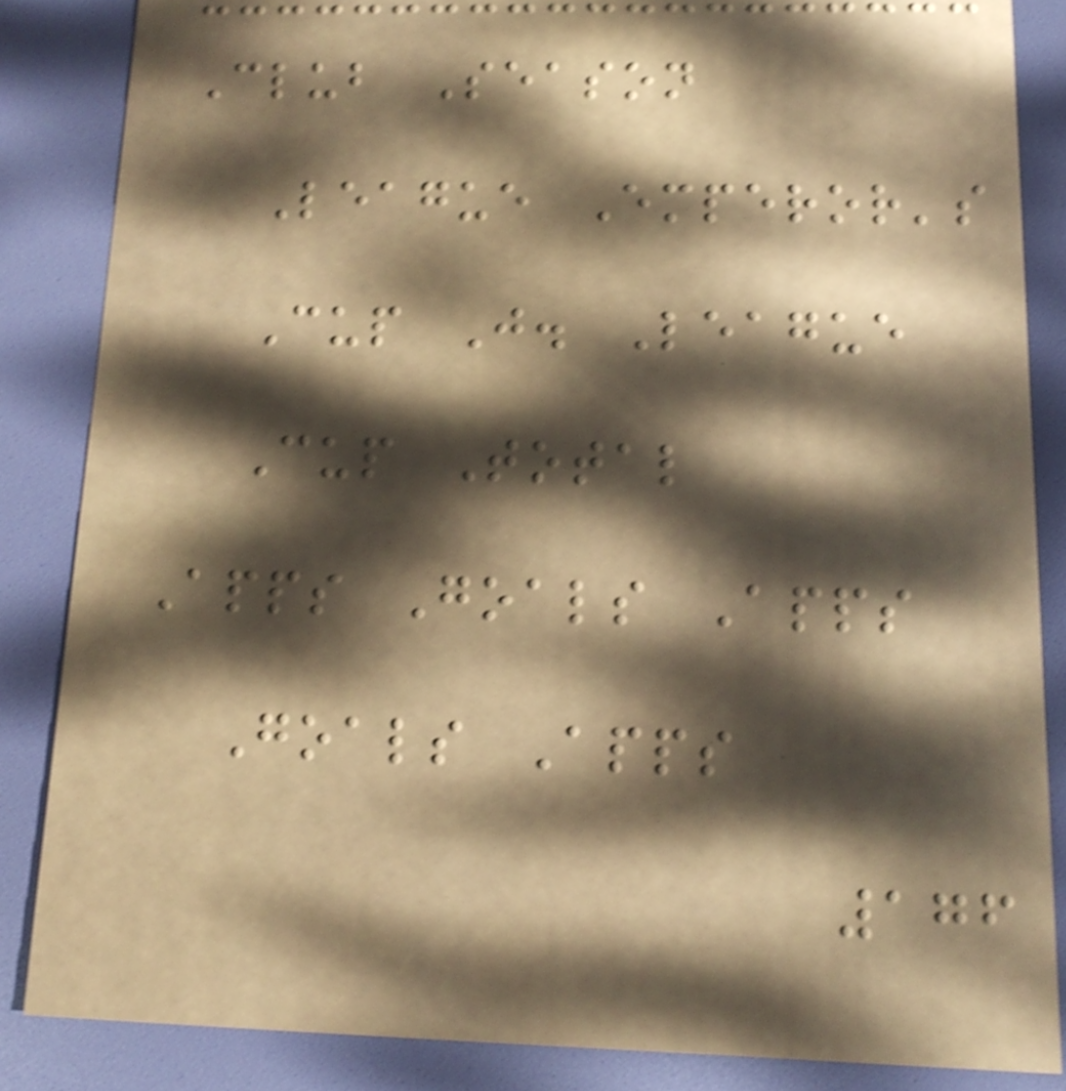Club Season
League Emperor's
Cup J. League
Cup Total
Apps Goals Apps
Goals Apps
176
